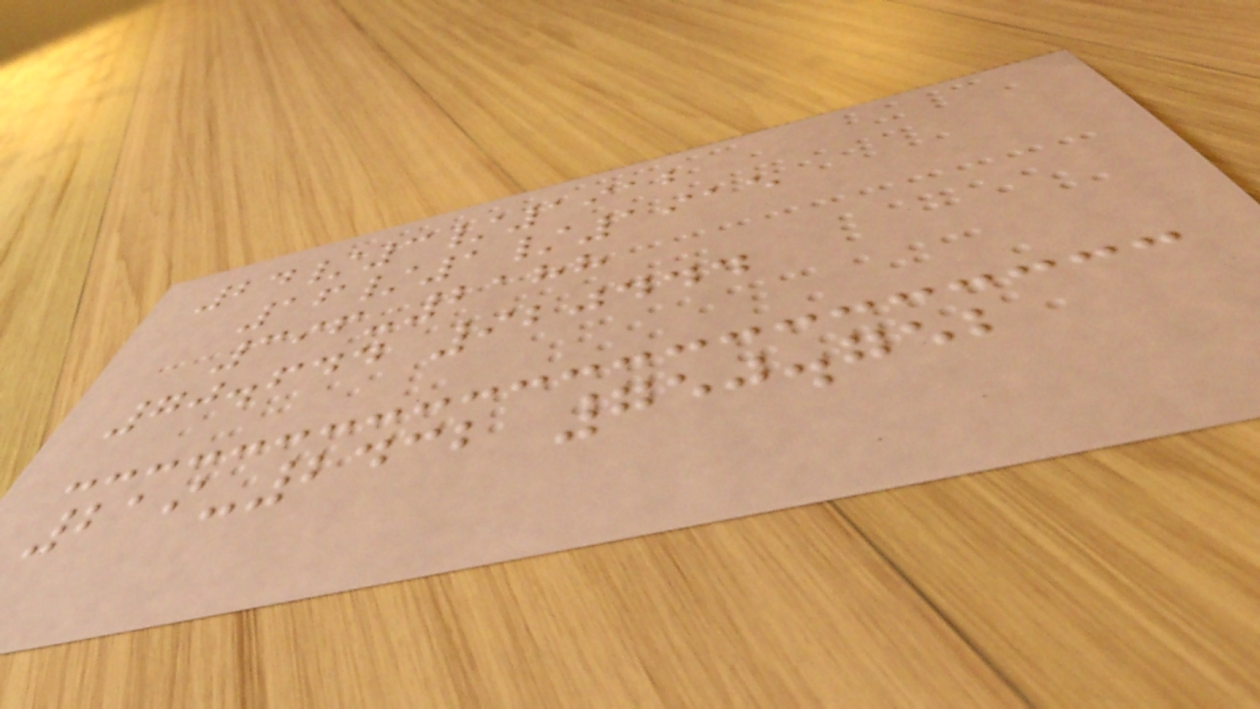24/3/1912
16/1/1915
396-2188
70.644 920444
219-2432 750.752
